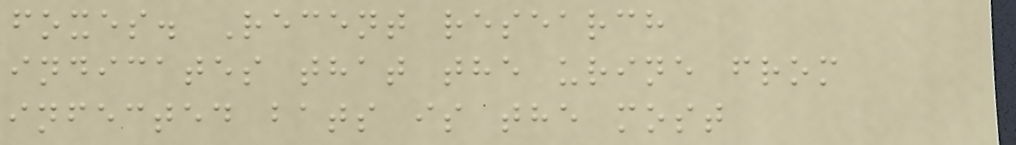foxes. Recent research
indicates that the urine from
infected bats is the most
